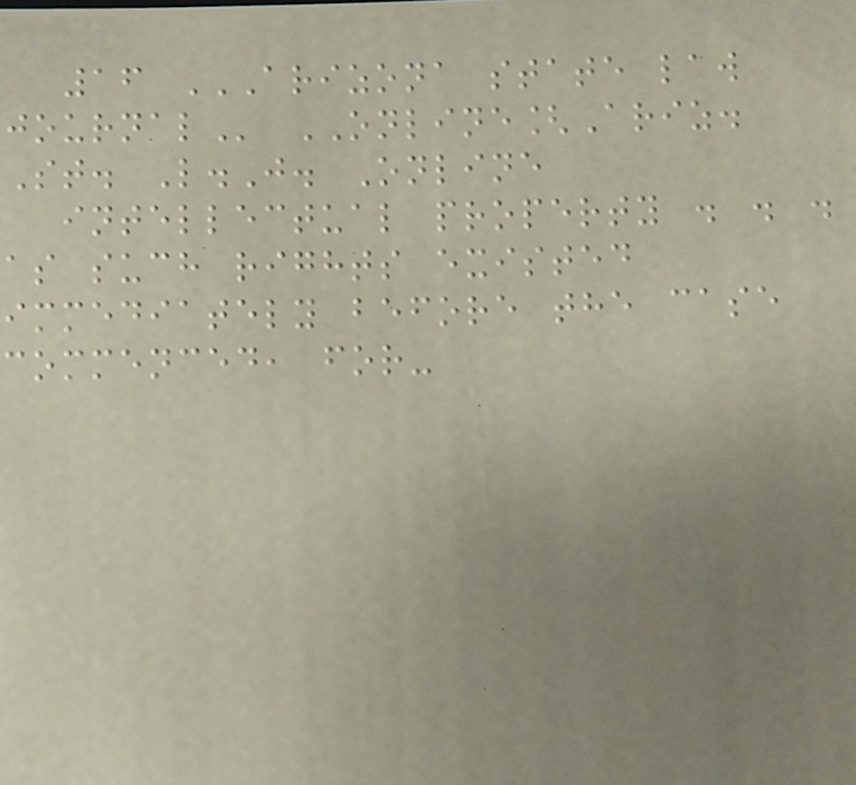16 ARIZONA STATE LAW
JOURNAL ONLINE[Ariz.
St. L.J. Online
intellectual property . . .
as such rights existed
immediately before the case
commenced, for-
